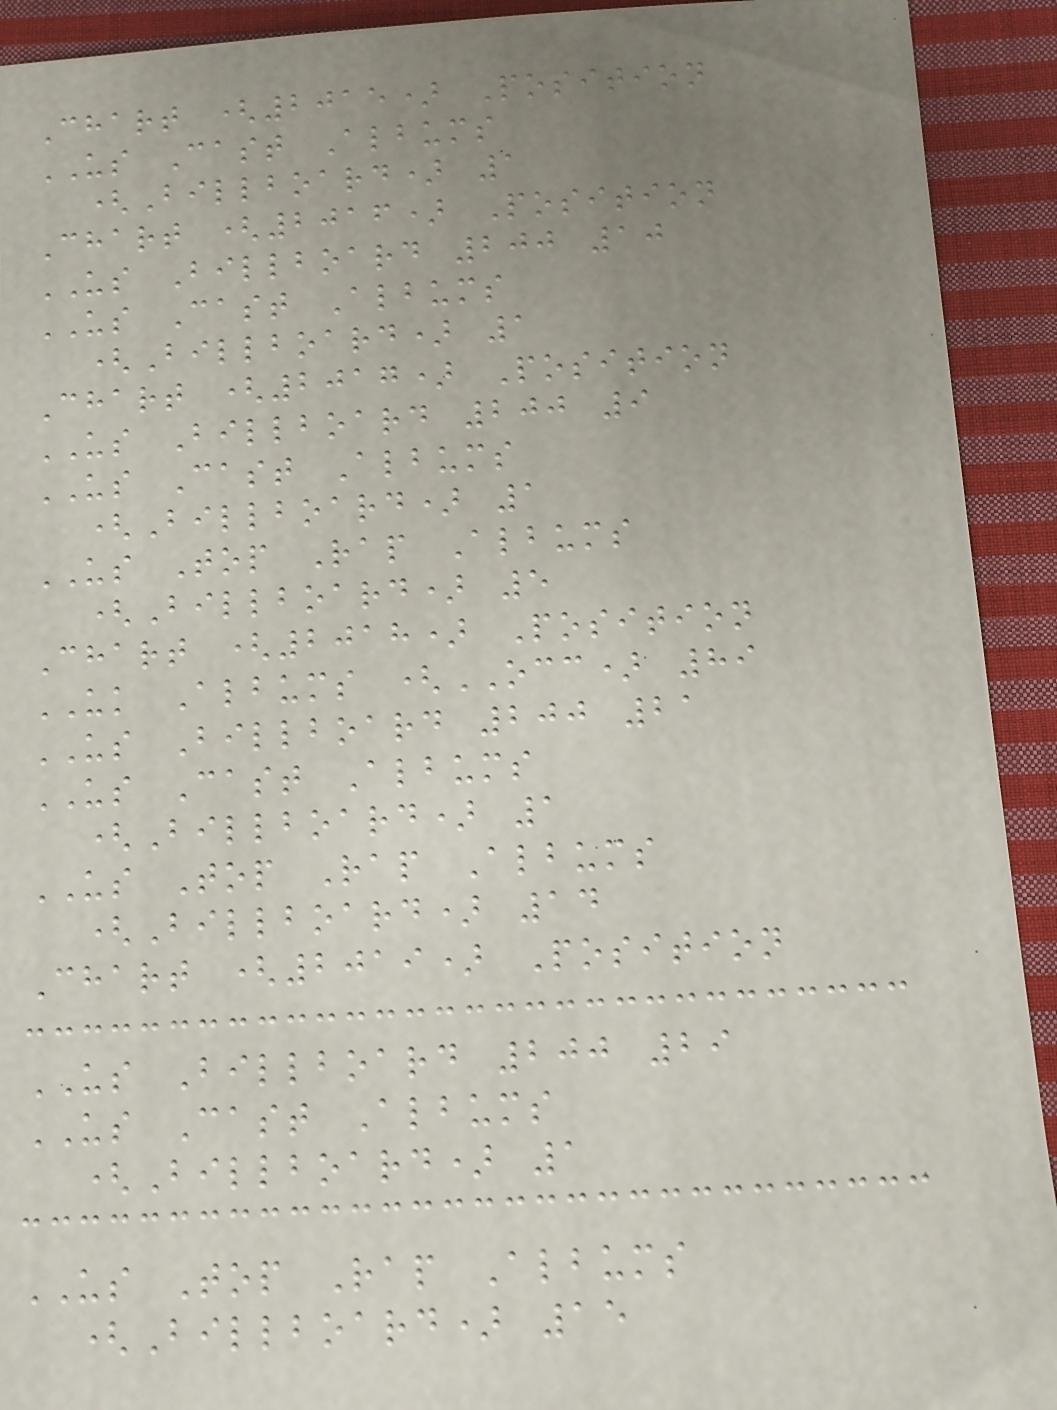Chart (2015) Position
US Cast Albums
(Billboard) 1
Chart (2016) Position
US Billboard 200 10
US Cast Albums
(Billboard) 1
Chart (2017) Position
US Billboard 200 9
US Cast Albums
(Billboard) 1
US Top Rap Albums
(Billboard) 5
Chart (2018) Position
UK Albums (OCC) 89
US Billboard 200 21
US Cast Albums
(Billboard) 1
US Top Rap Albums
(Billboard) 14
Chart (2019) Position
US Billboard 200 29
US Cast Albums
(Billboard) 1
US Top Rap Albums
(Billboard) 15
